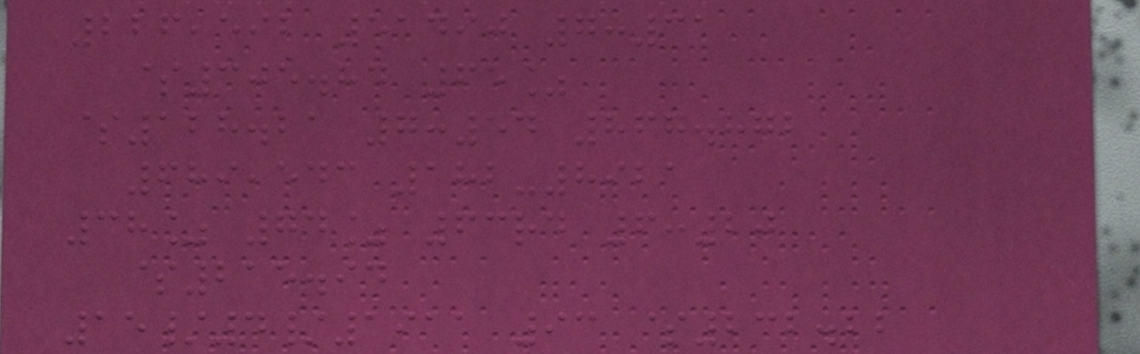226,592 51490 7:31
$305.84 65%
$128.21 7:54 867.872
689,543 182-8921
38% 74% 63rd 6:20
$215.94
15/4/1911 93 $232.22
